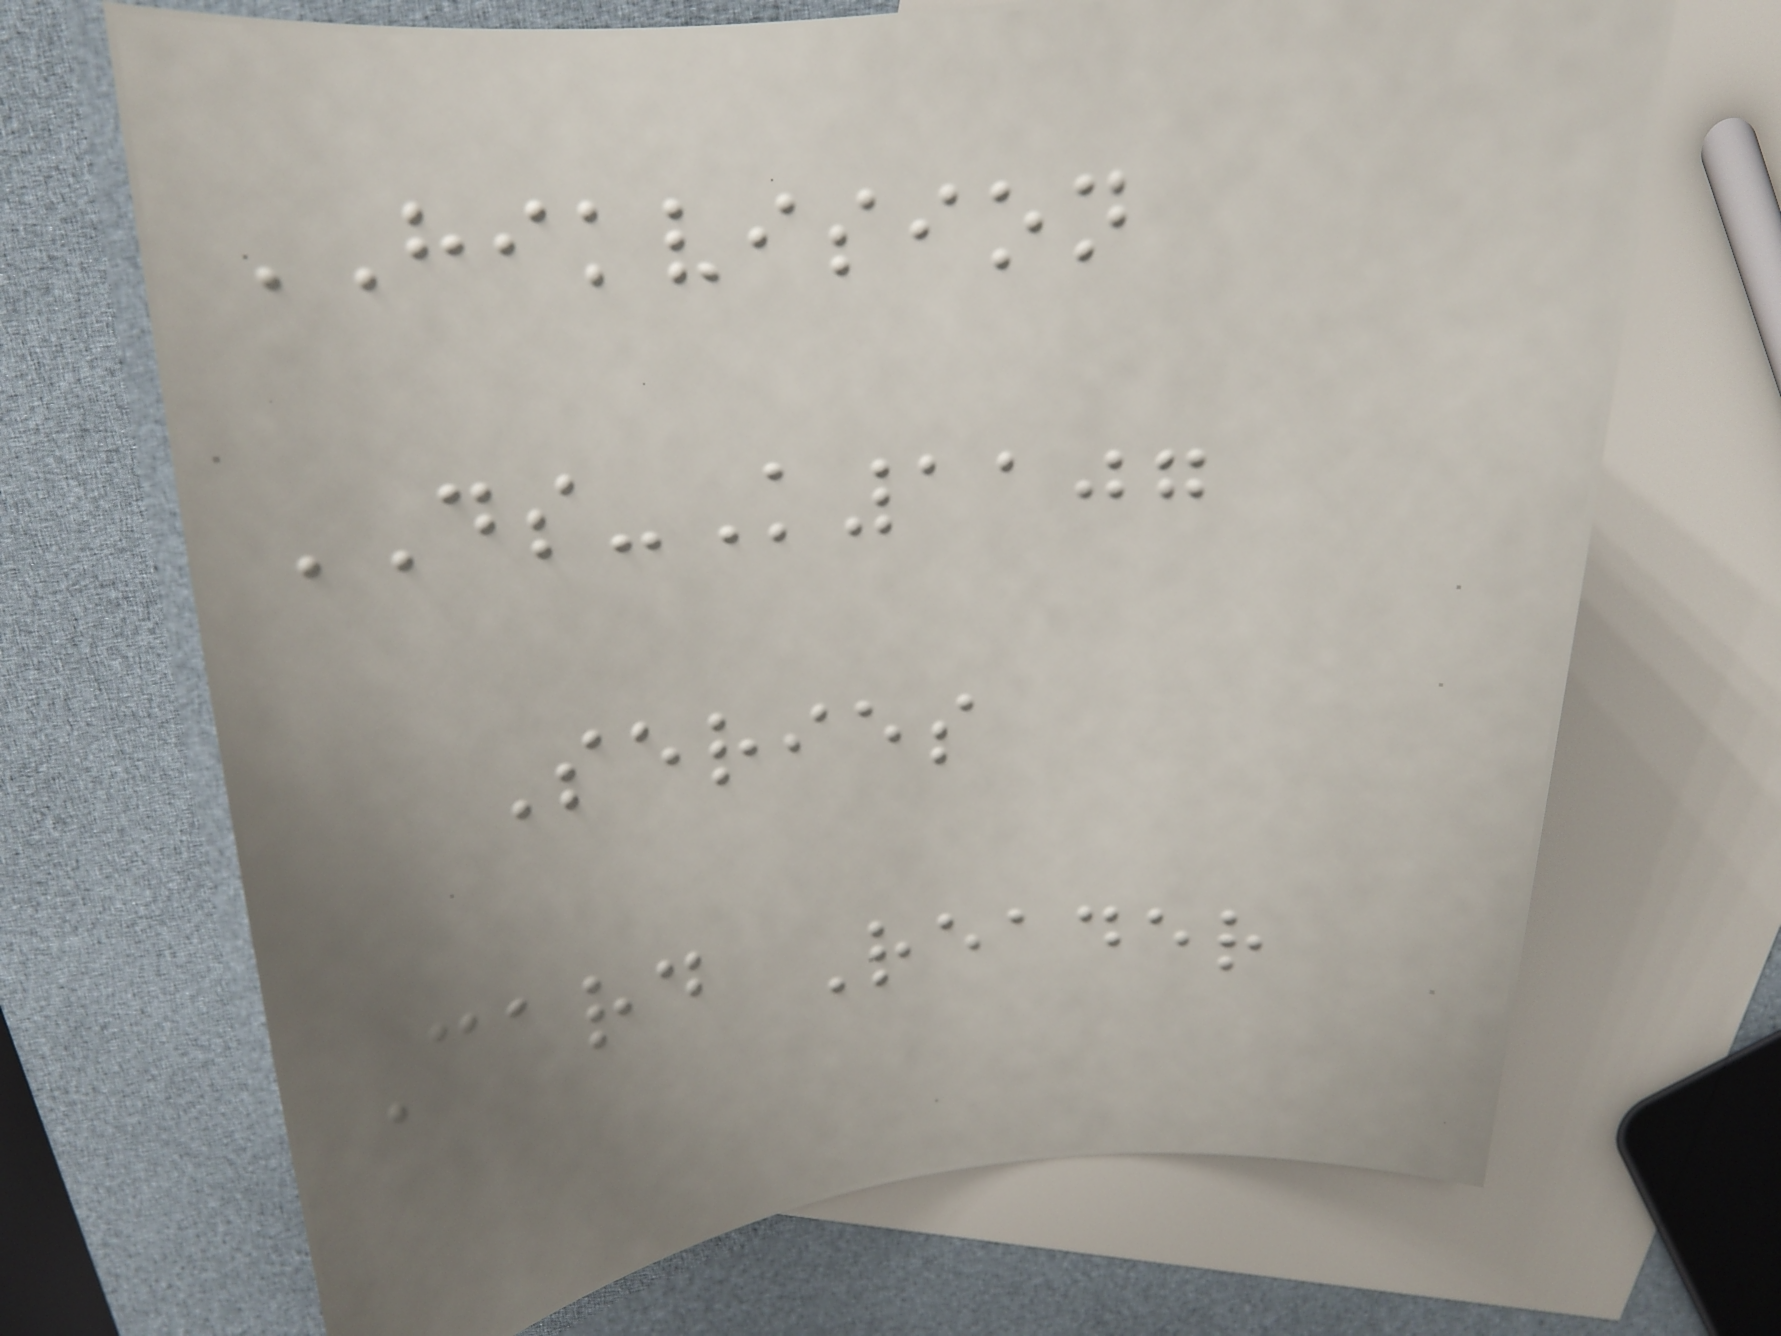HIKVISION
DS-K1107
Series
Card Reader
